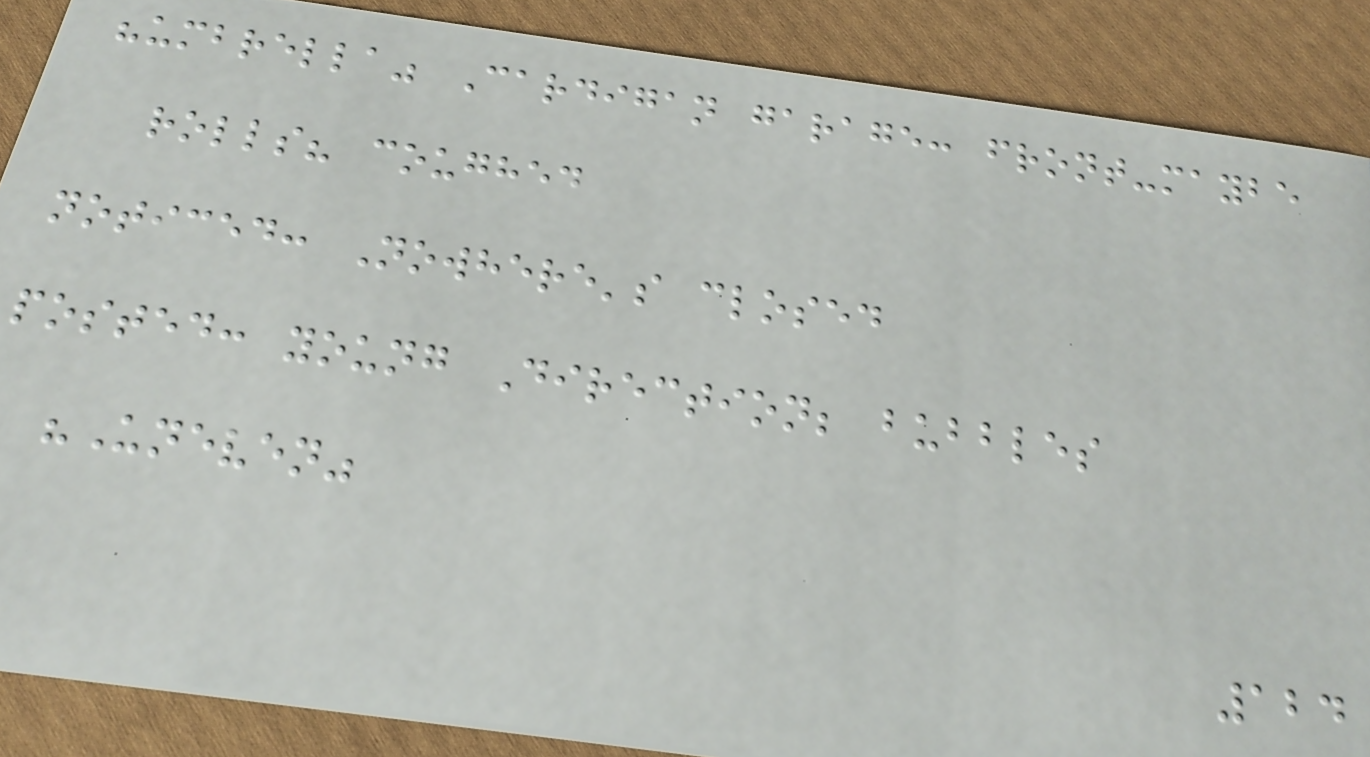"umbrella" Cardigan garage: front-maybe
rolls? coughed
noticed: Nowhere's closed
posted: young Direction; bubbles
"Uneven"
124
